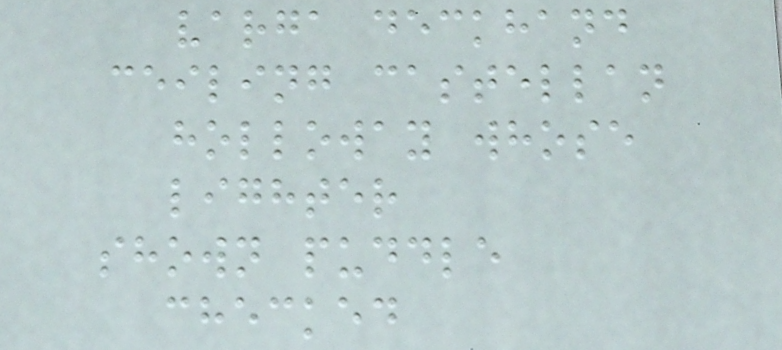varga deckhand
ceiling castellan
holloway whose
lighter
shown puddle
checked
